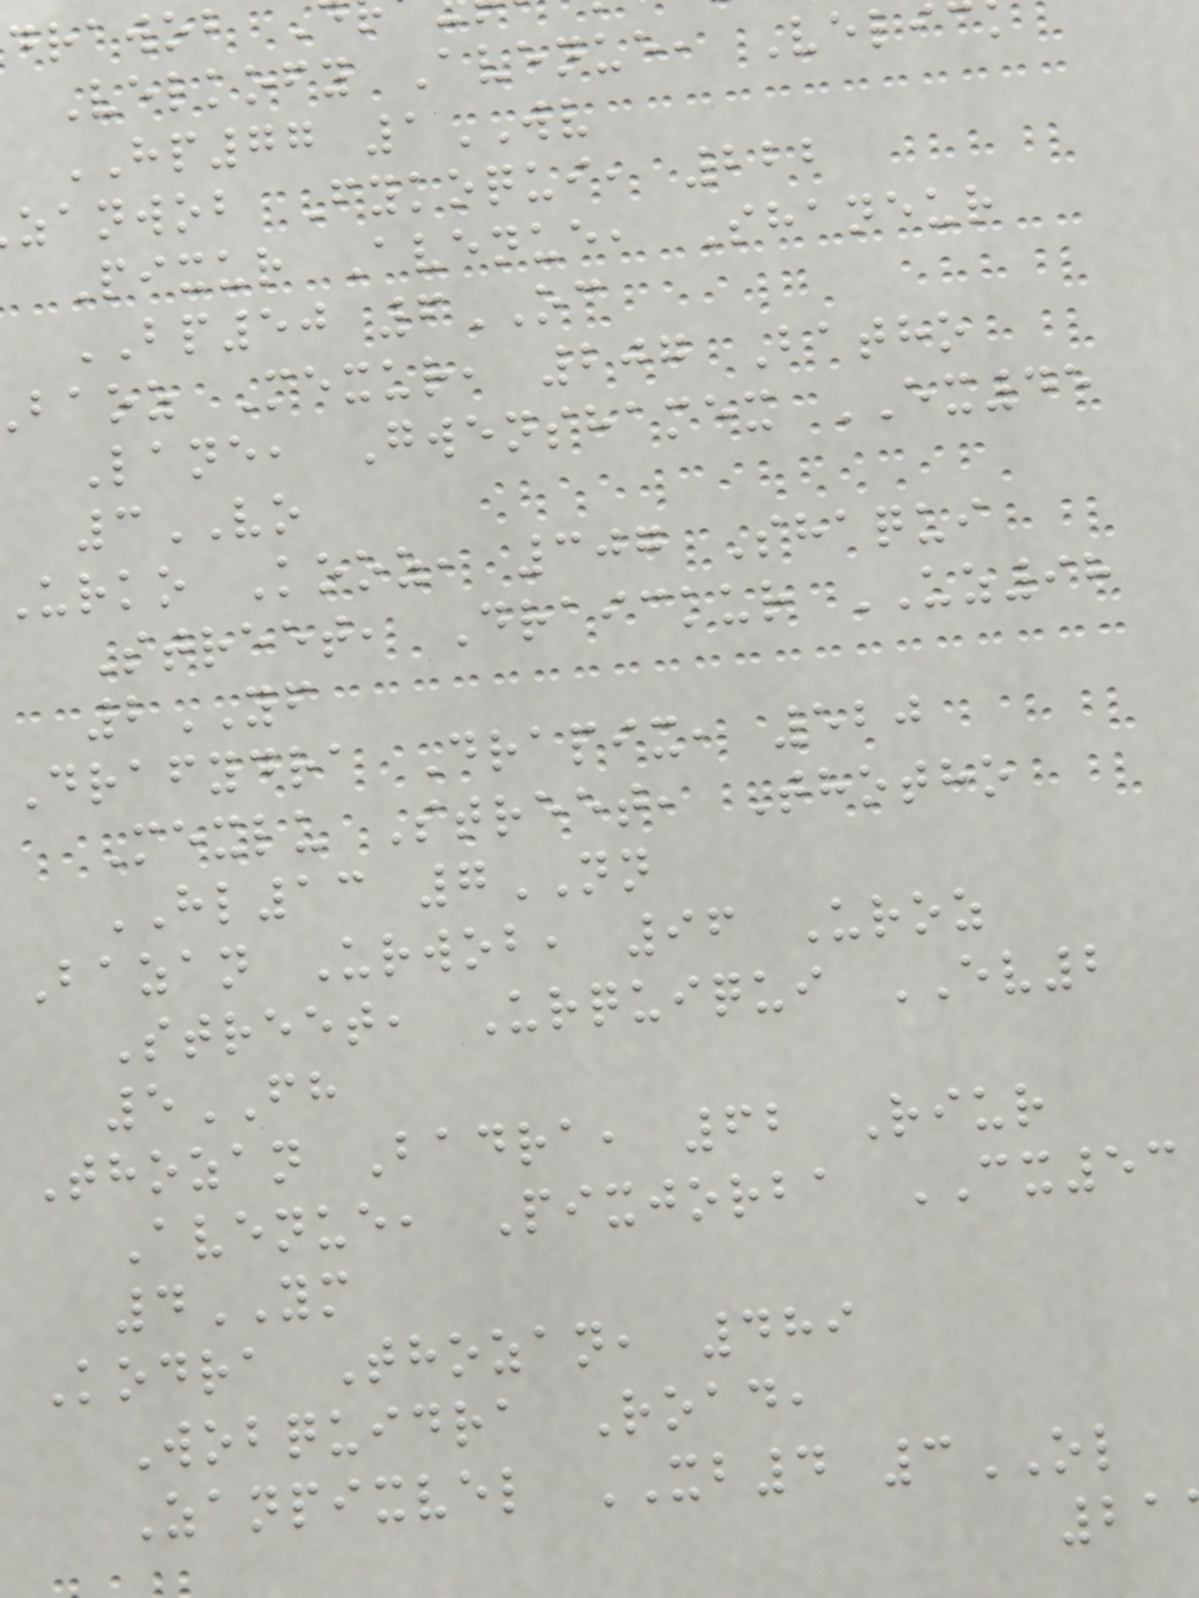drawob
Velkofy Avenue, Veli
HP77 1WV
zanwob Fykoqui, 222
Pixur Avenue, Shaneur
BP50 6OC
baoz Mexur, 207 Batho
Lane, Gwenshamex EX45
3VO
urko Kooz, 307 Shaqui
Street, Draickur UZ98
2YF
Drafydra Drapix, 520
Mexlu Street, Thotho
HL13 7NN
Bazan Urwob, 96 Uroz
Street, Urquiqui EV2
5FH
Thozan Badra, 62 Riur
Avenue, Pixjorba CX53
4YM
Kodra Thozan, 489
Wobquidra Road,
Zanpixvel XB4 3OL
